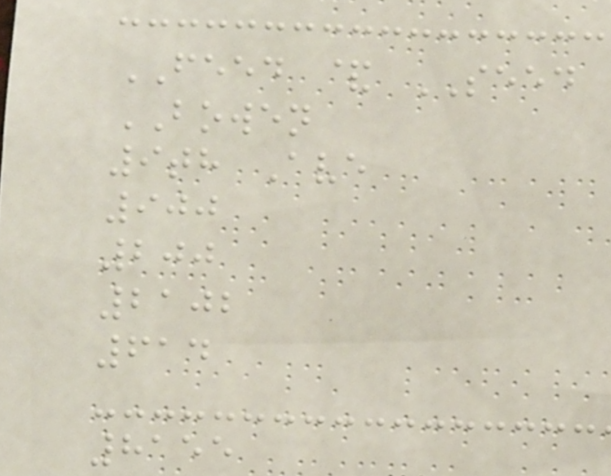FEED & SEED
BOWEN
9th Ave
900
200
2102
614
8155
